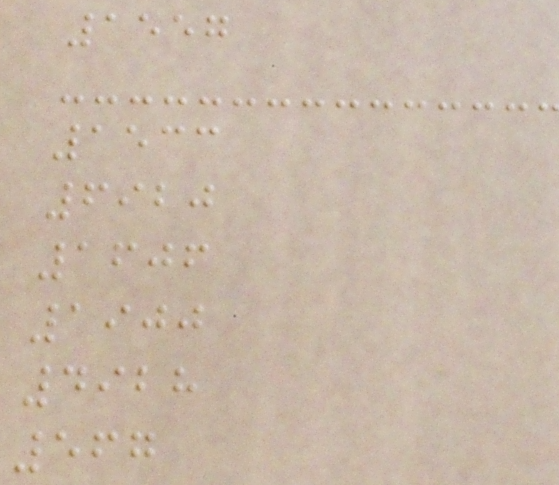1557
1533
6920
1606
1900
4928
567
